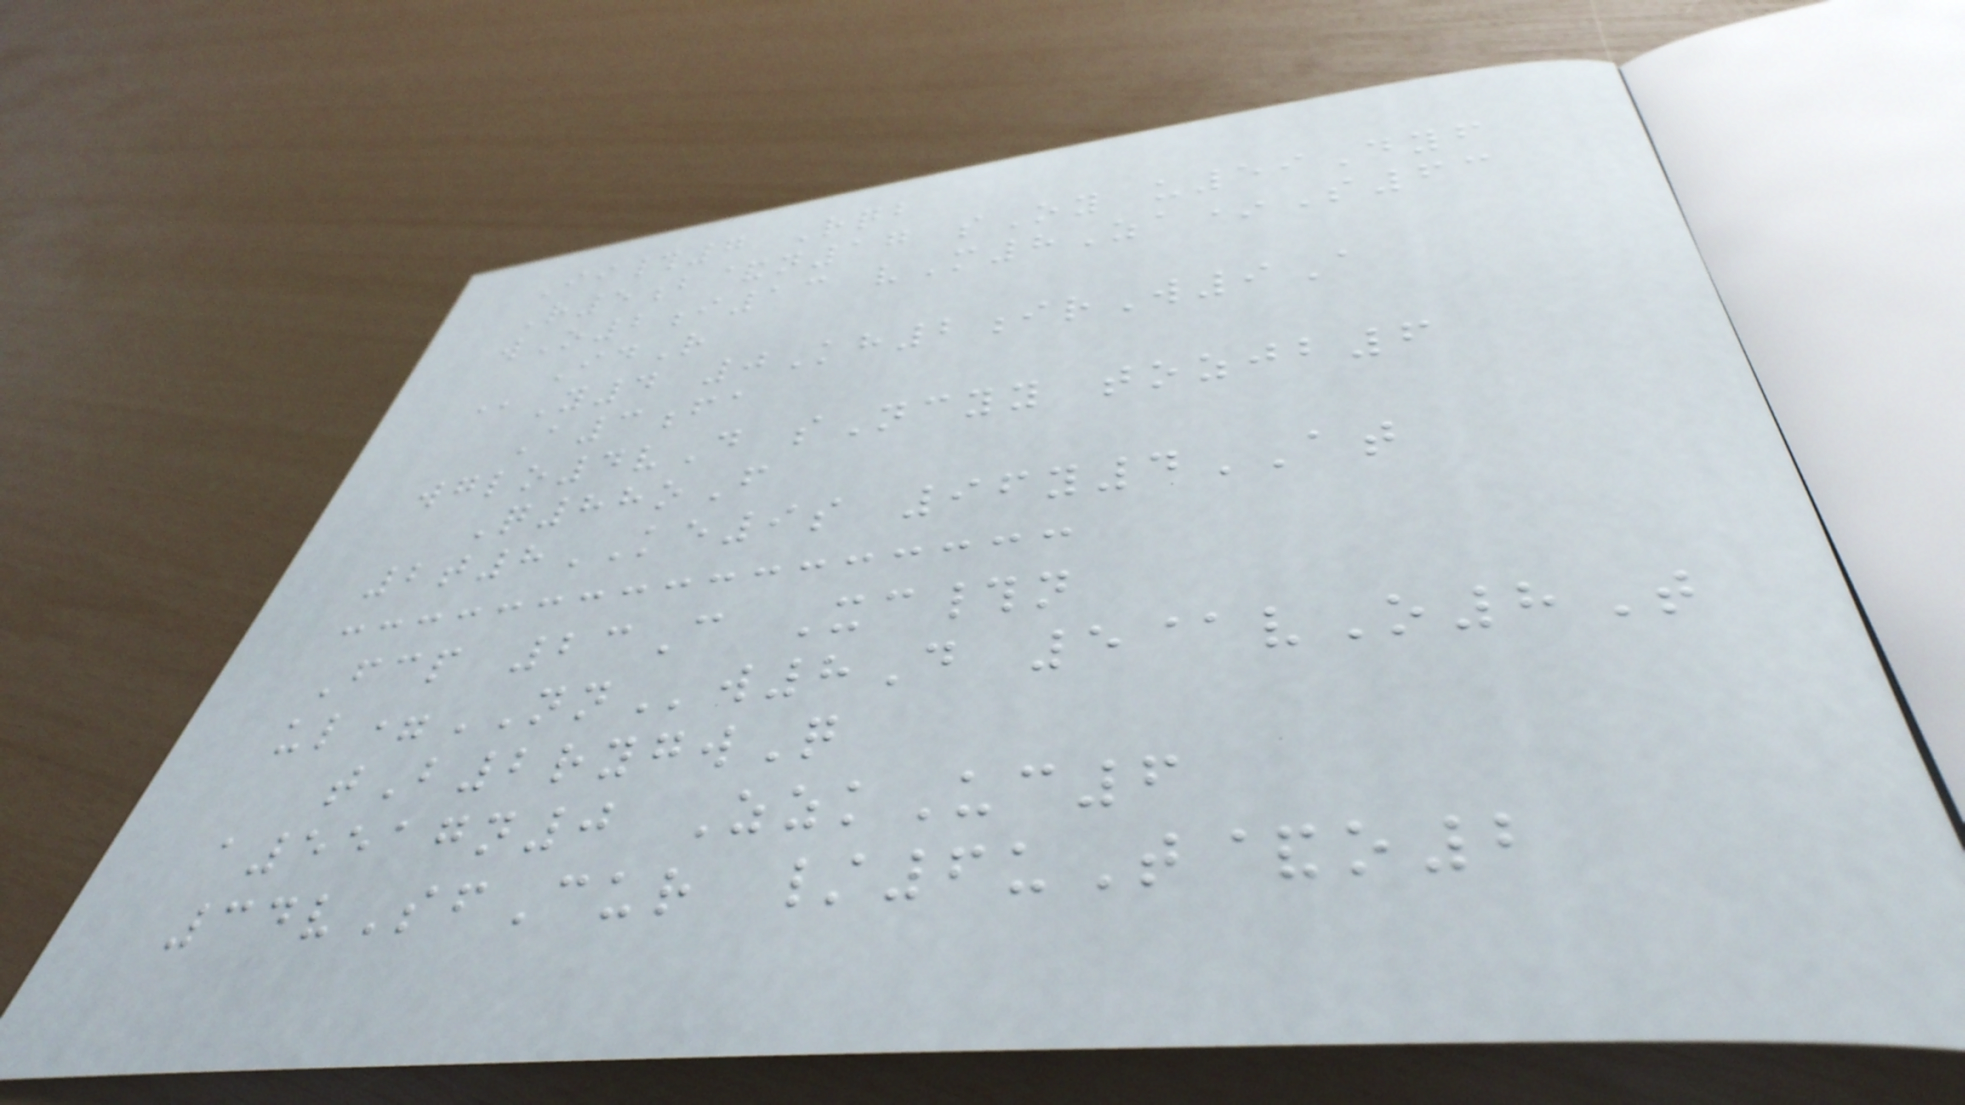Ii#7 Rqb
R5b&n17 sOy u59Dyf
wO2i13 vM8Za*S63
IdR
@Y4 0Kh2irW9A
A3fa
wglo4vD sNcyy tozjb6
Q88oF
2t8KE9s 96y4AT
Fcp 23C Xc#n
ul=NNw8D 5@vO8T
tB2rygwQ
a5517n0 ZzkUc6
34vSfCur /6uT&o2
